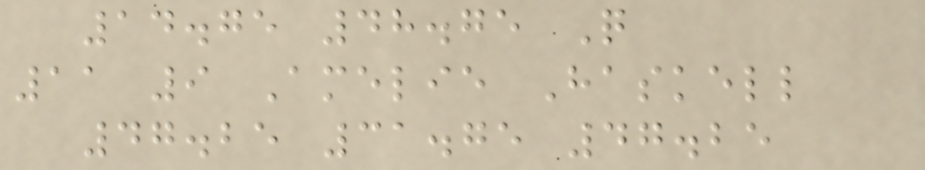14.75 48.75 Q
11 9 Amelie Haskell
47.25 31.75 47.25
